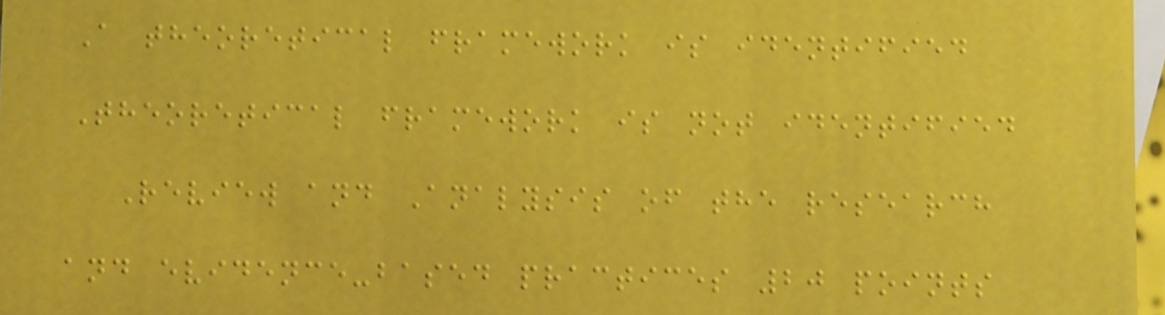A theoretical framework is identified
Theoretical framework is not identified
Review and Analysis of the research
and evidence-based practices 20 points
